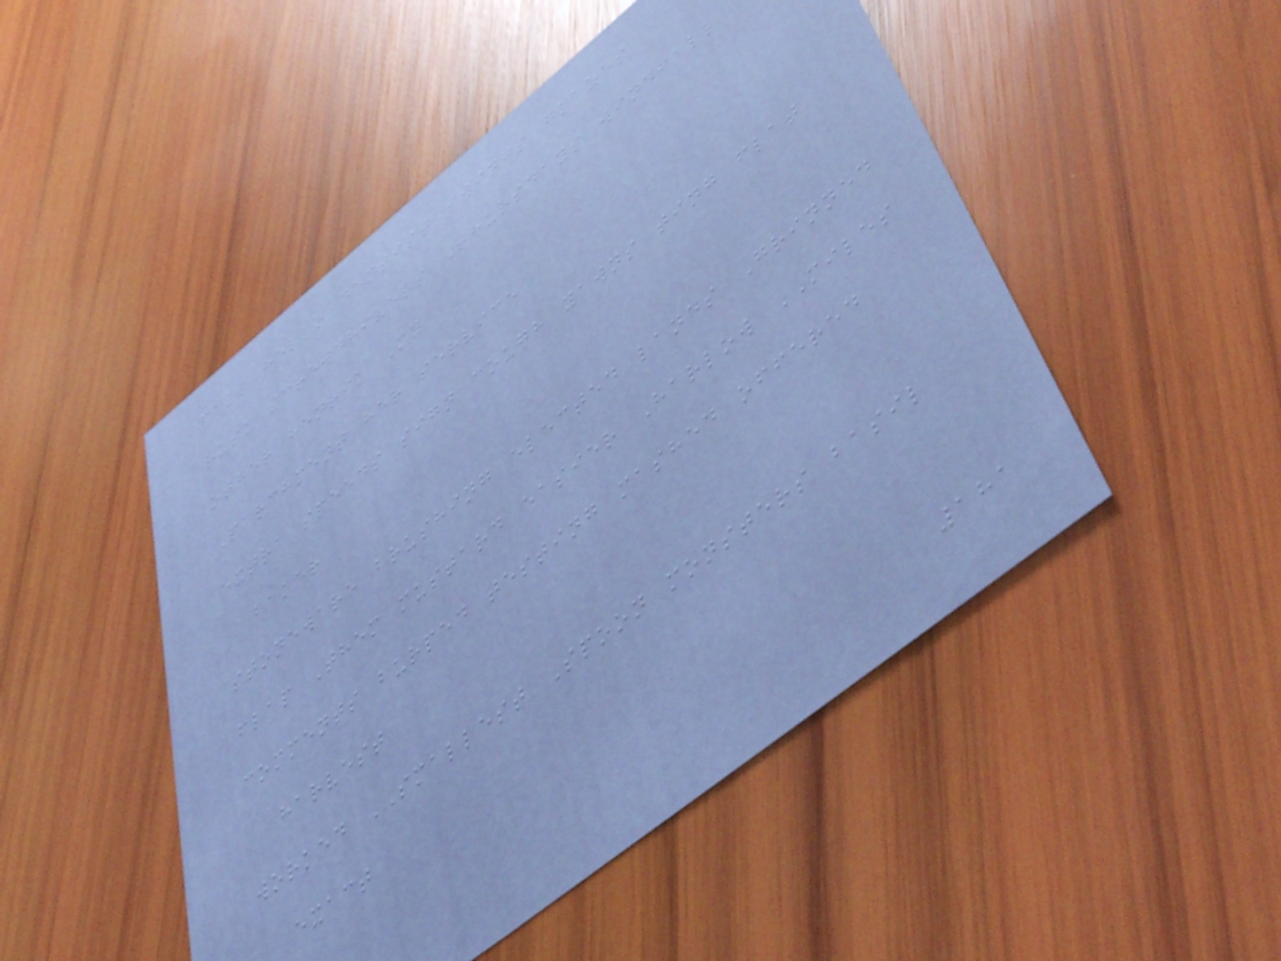fall hello dentist swings glazes
rusk screwdrivers Thursdays windfall
other henrik My
Parchment her service
extra speeds sign cough yawns ting flat
baker
stoneware brushing elected lands Grinned
flap Them mustard easier Harlow MILES
comments burped testing mashed offered
harvest
worked SMALLEST Spoon monsters basil
exact
181
